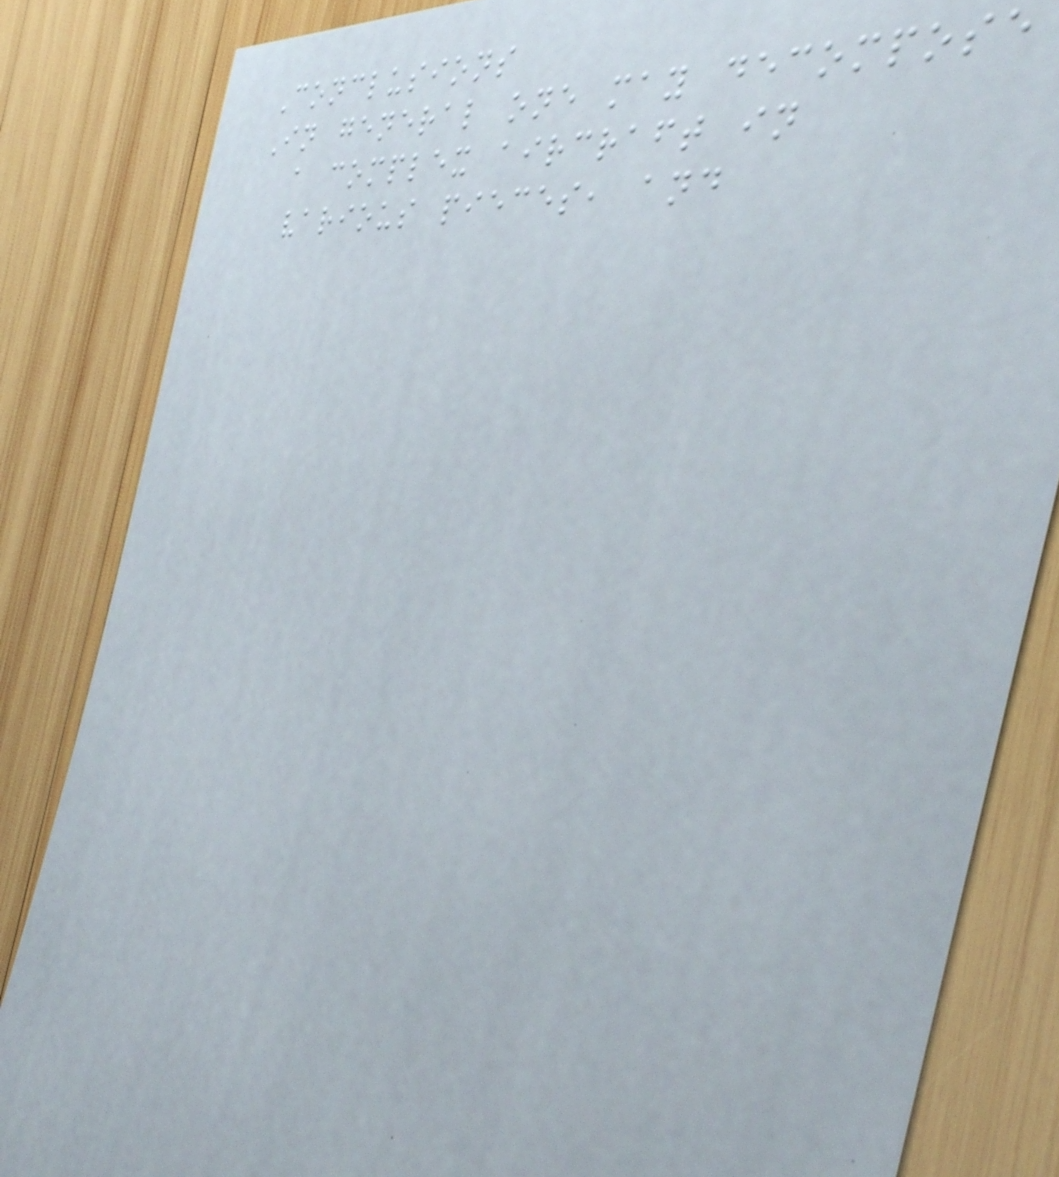Conclusions
In general one may decompose
a complex aircraft in
various pieces, and
